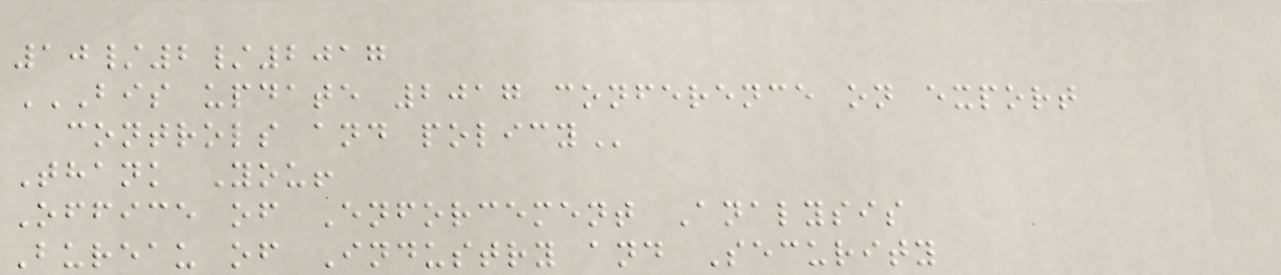10/2/2017
BIS UPDATE 2017 CONFERENCE ON EXPORT
CONTROLS AND POLICY
Thank You!
Office of Enforcement Analysis
Bureau of Industry and Security
